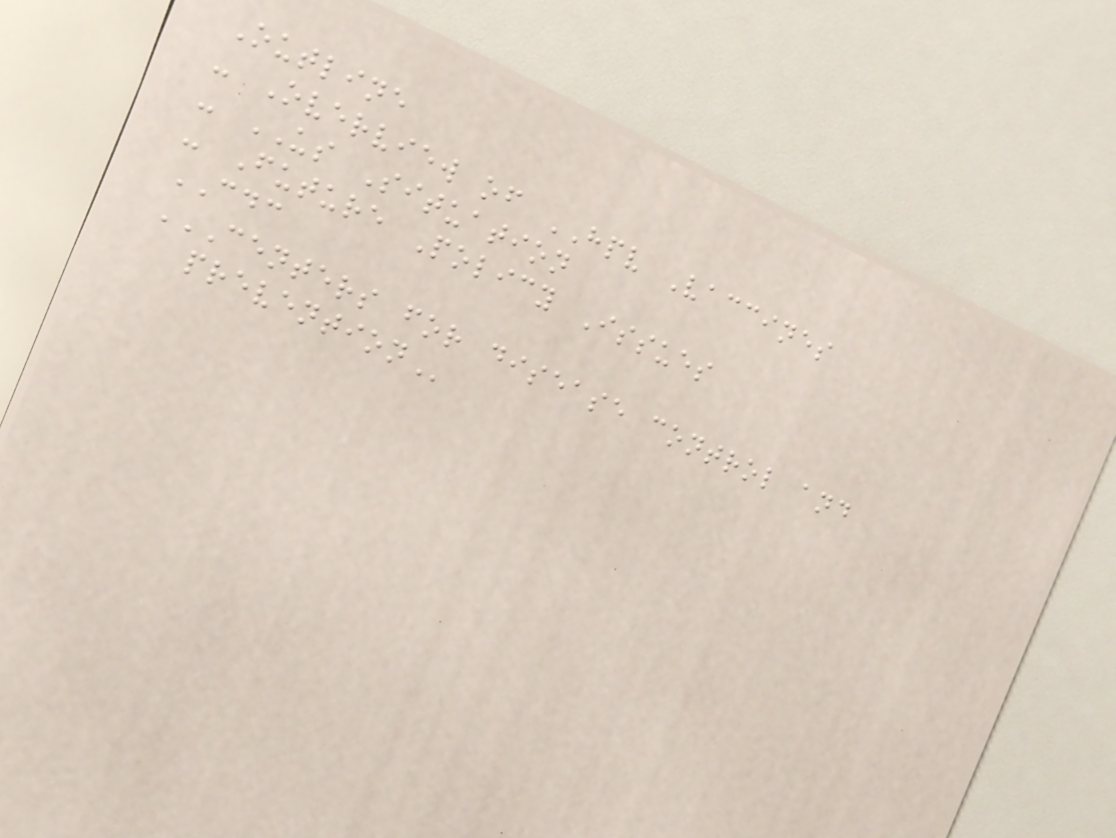Outline
- Overview of HPV Vaccines
- US Situation
- Future Policy Issues
CDC
CENTERS FOR DISEASE CONTROL AND
PREVENTION
